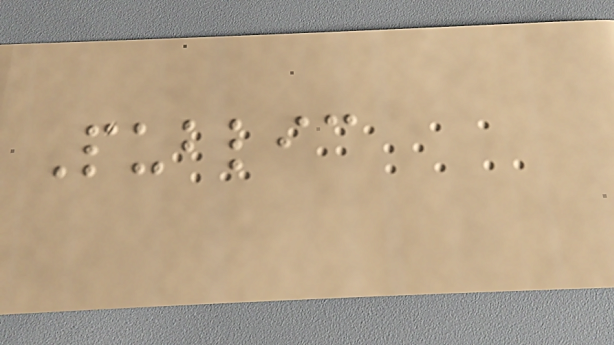Public
